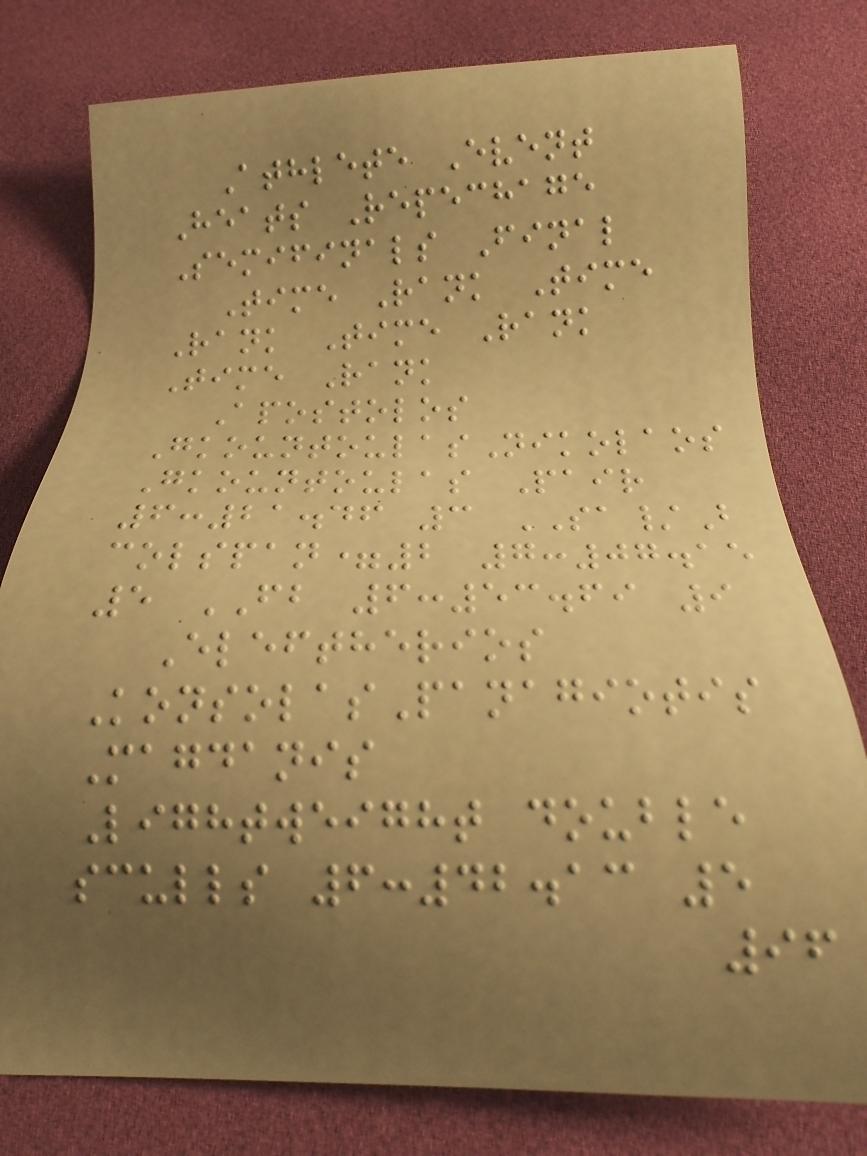Athlete Event
Heats Repechage
Semifinals Final
Time Rank Time
Rank Time Rank
Time Rank
Apostolos
GkountoulasNikolaos
Gkountoulas Pair
6:21.46 3 SA/B
colspan=2 7:07.15
5 FB 6:53.69 9
Eleftherios
KonsolasPanagiotis
Magdanis
Lightweight double
sculls 6:42.13 5
96
